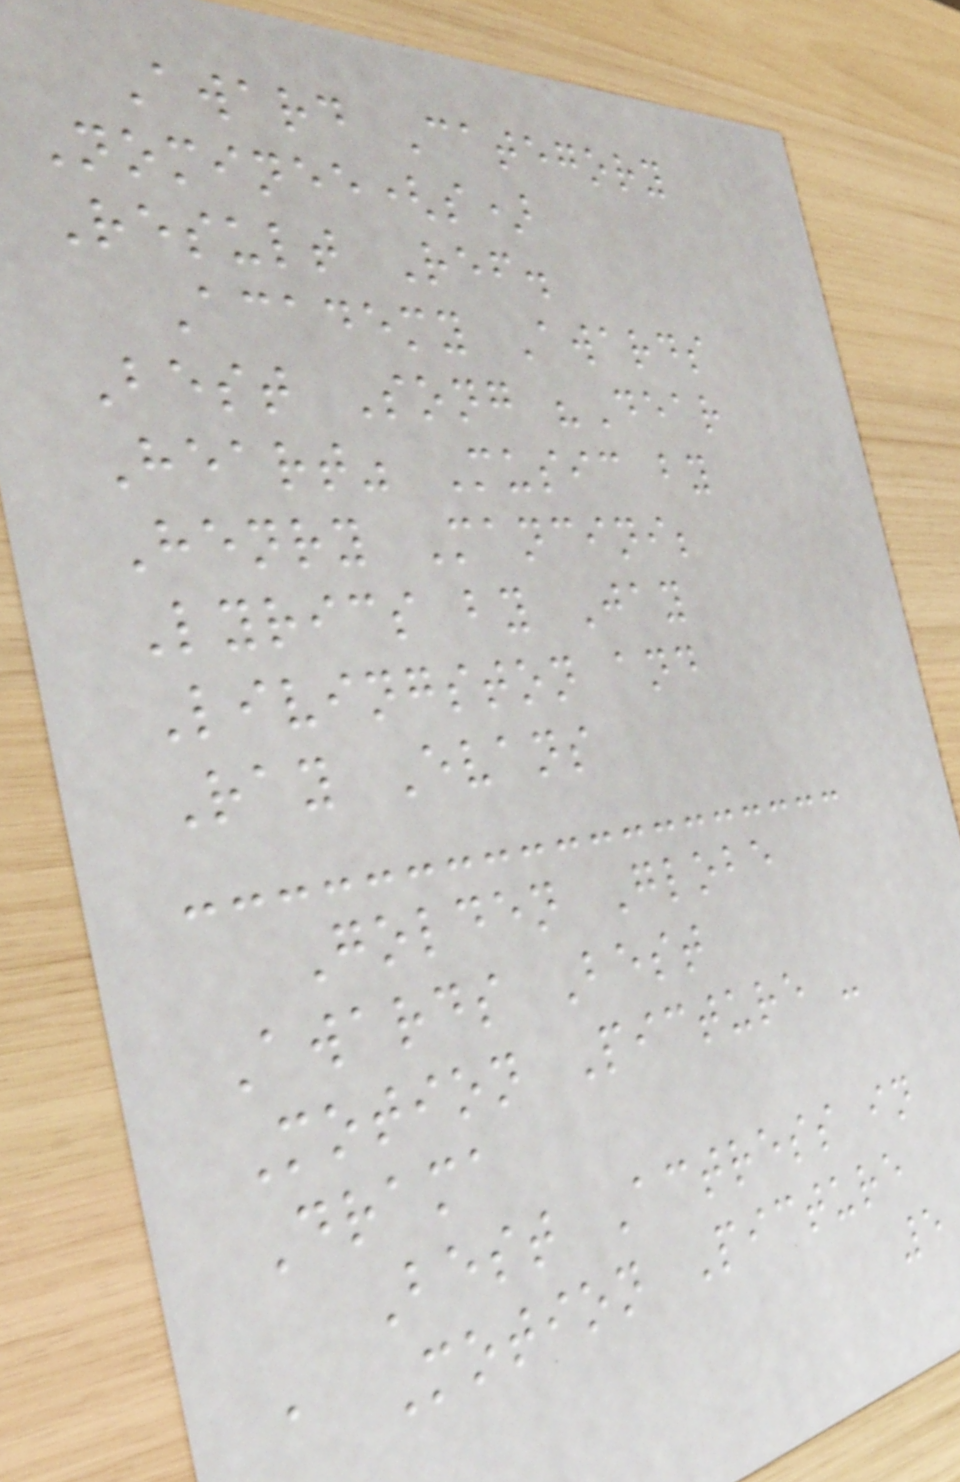Award Category
Nominee(s)
Result Ref.
Academy Awards
Best Song "Dear
Heart" Music by
Henry Mancini;
Lyrics by Jay
Livingston and
Ray Evans
Golden Globe
Awards Best
Motion Picture -
Drama
Best Actress in
a Motion Picture
5
